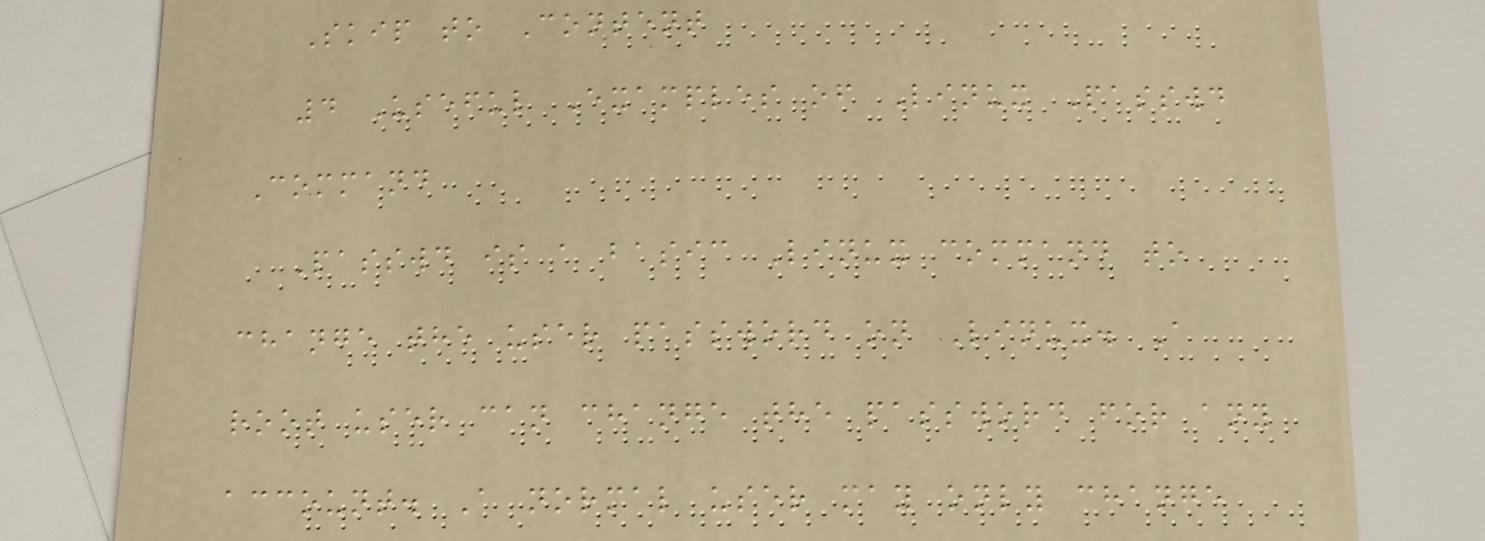Skip to Content
4 Useful Examples of Linux Passwd
Command
Passwd is a basic Linux command to
change the user password on Linux. A
root user can change the password for any
account. A normal user may only change
